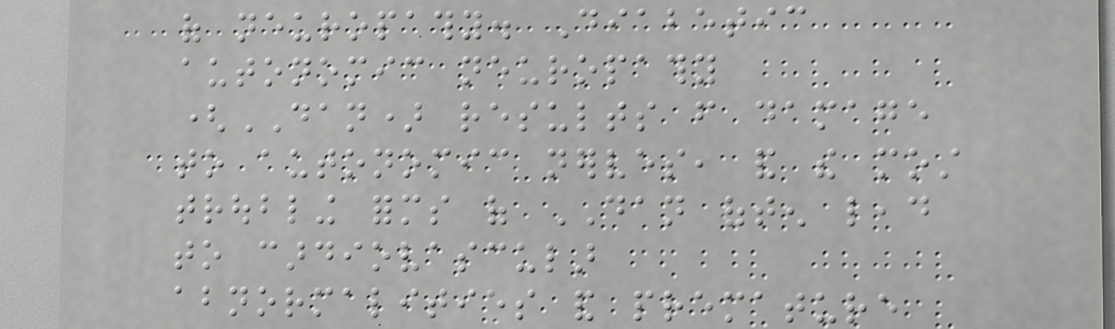of neuropathy. Diabetic
autonomic neuropathy
(DAN) results from damage
to autonomic nerves, and the most
troubling forms of DAN often lead
to cardiovascular
abnormalities and premature
